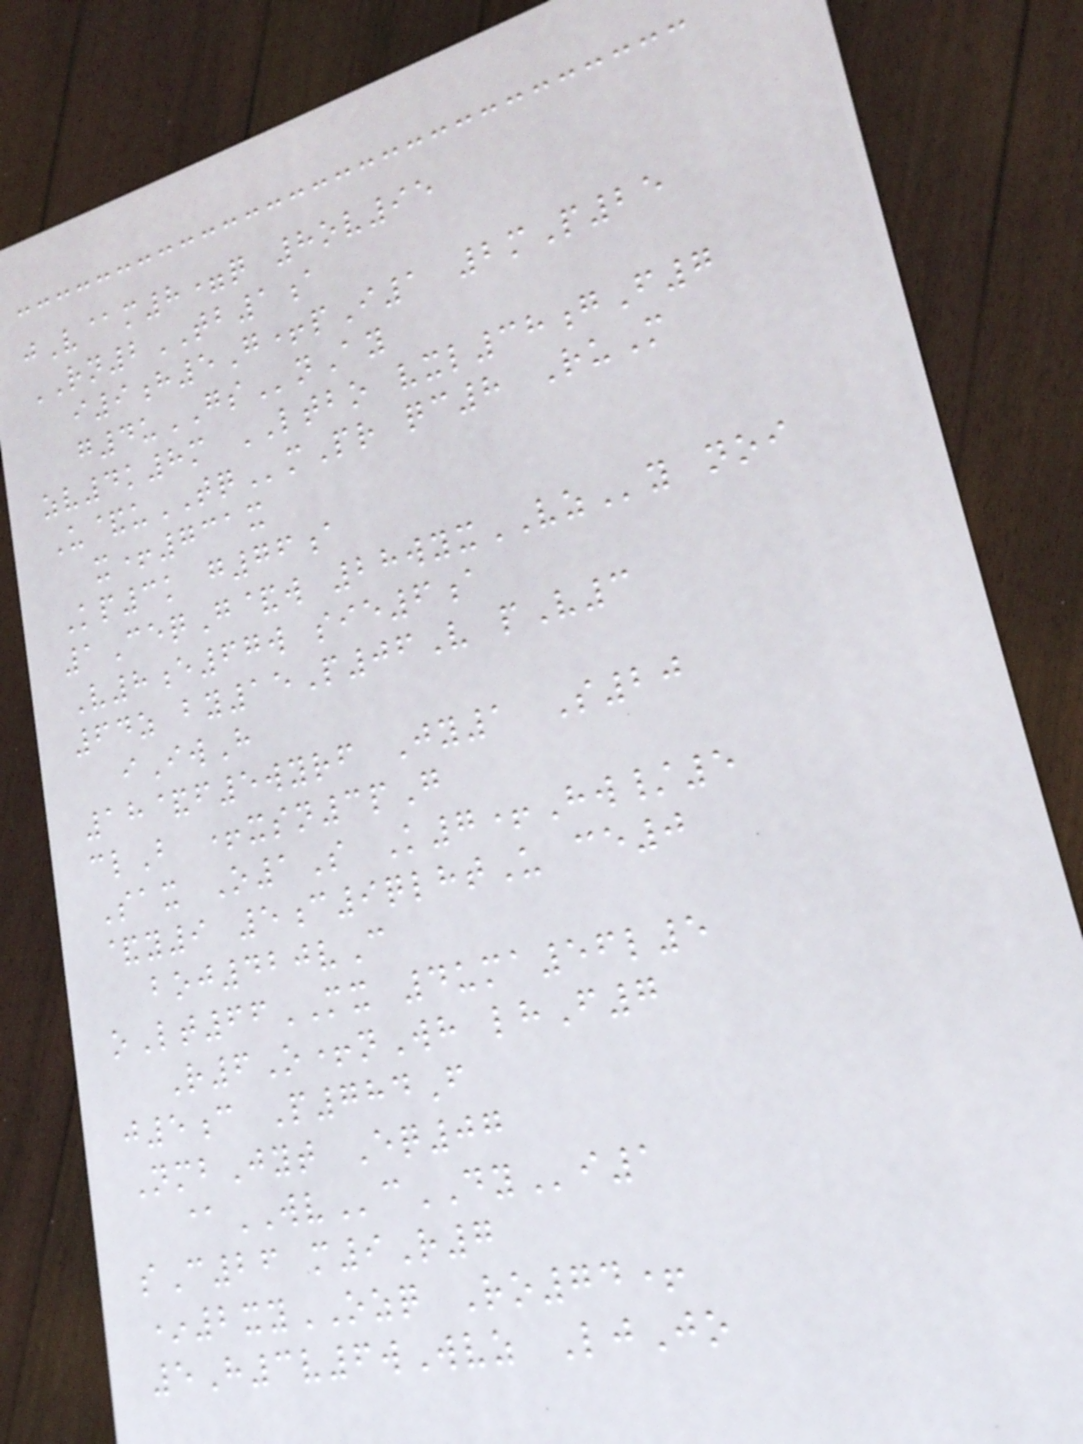jV@m8=q 8ov95
RN2TB1a
i9h5G+pI1 2mP25
g4uGSnAy
zv4k8m LTBO vxl38gF7
U&uTQmPr qc8 RuM
x+731x
Kp3k g76a
1CeqG&w 28wyxVZy noi
V8e67w sie6a
64z by15P06V pV3
iIwH
18&f5wyrf Jy1 S20
clB +xsn3pG
Sax O1S K7+Hw/5
&y9 5c9qlhtU ce0
boj420vC
oLt66MX 4uma56l5
R6O+nWh lhF7
j5c P784F
NmbJyt Eq07
@WVcDYi1
sC26 m9R7
*2xyOZQ Ro74+
5H3v6wWvz LjJo
